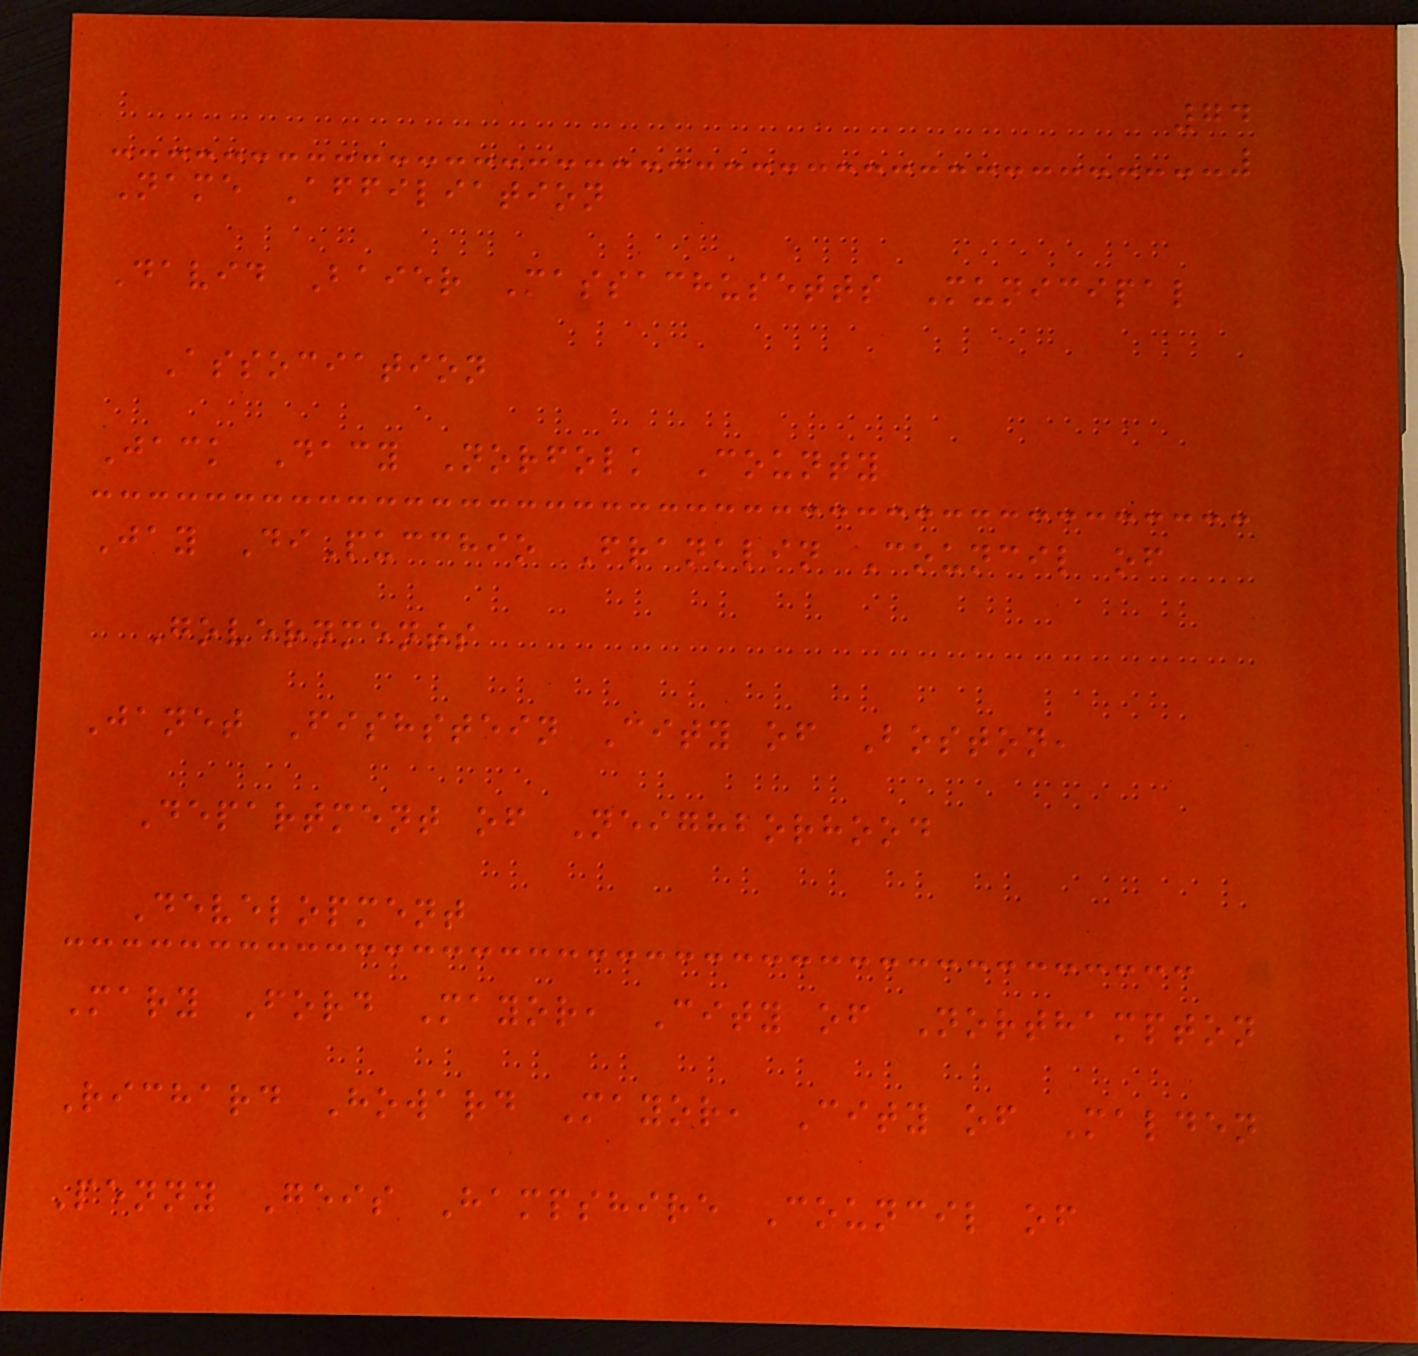74
Name Affiliation
David Baier Massachusetts Municipal
Association
Jack Dacy Norfolk County
Jay DiPucchio Franklin Council of
Governments
Janet Fishstein City of Boston,
Department of Neighborhood
Development
Mary Ford Mayor, City of Northampton
Richard Howard Mayor, City of Malden
Penny Geis Hampshire Council of
